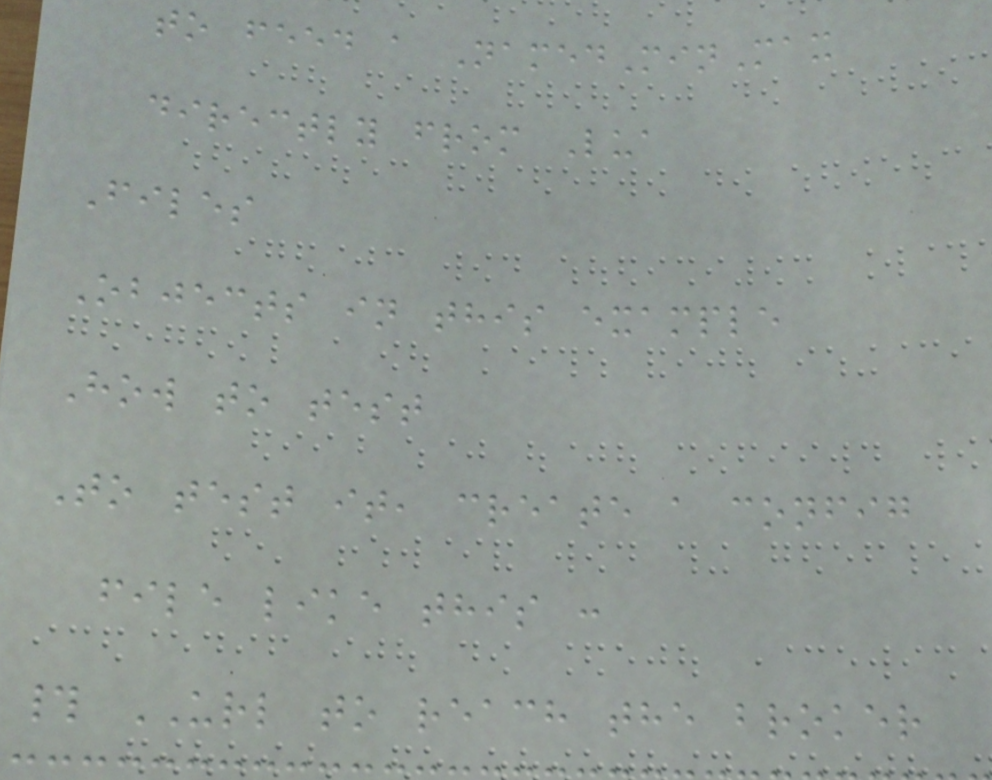to feed a NamedMinMax
directly from Lua
Files
Objects in this example
How to test
To test it, create a config
file like this :
# URL to reach the broker
